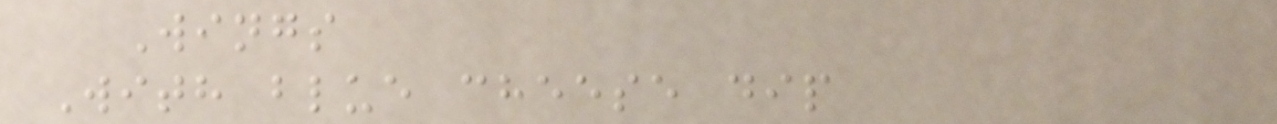Wings
With blue cheese dip
